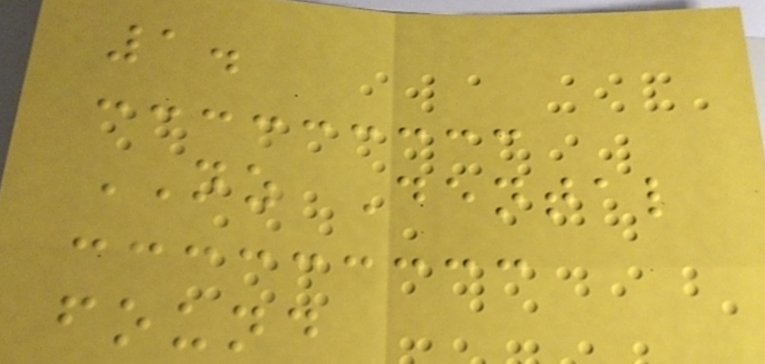1.
NZ Dental
found
